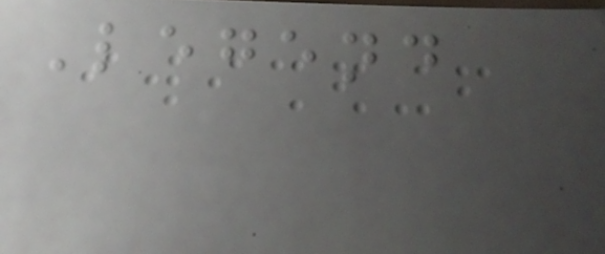Legend
